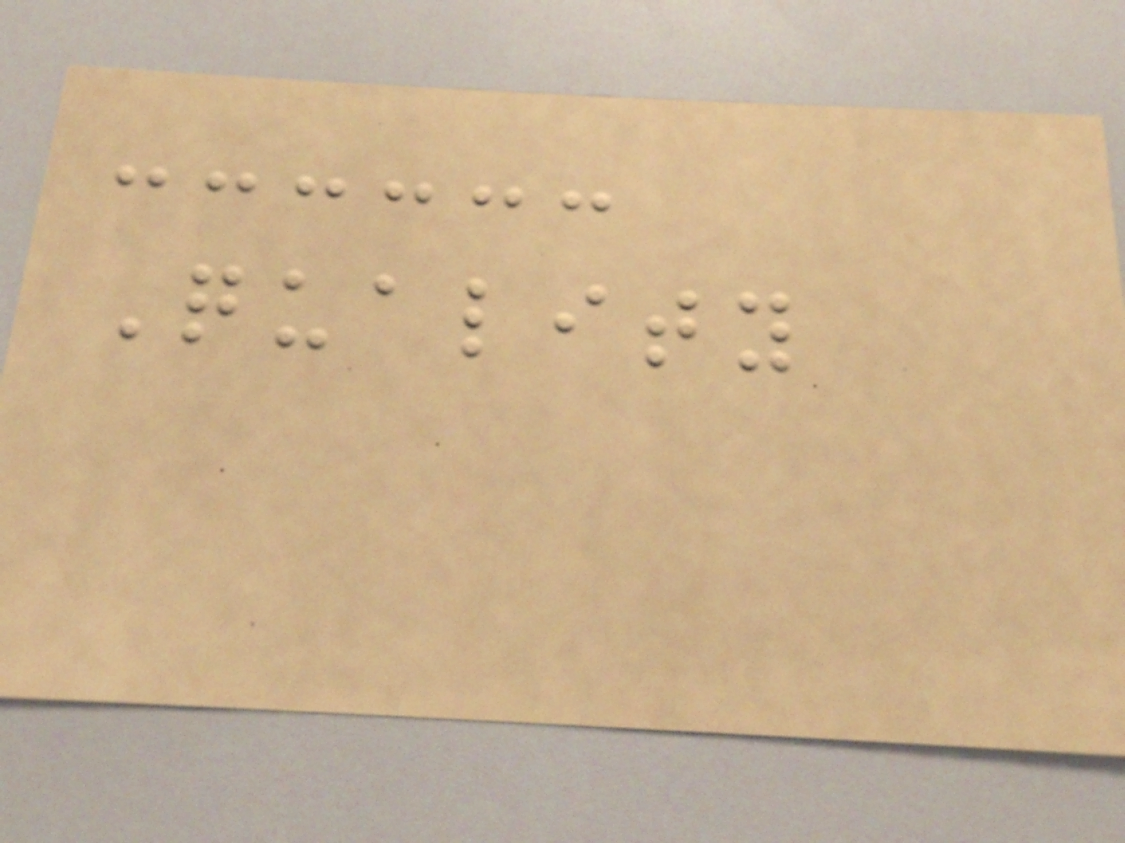Quality
